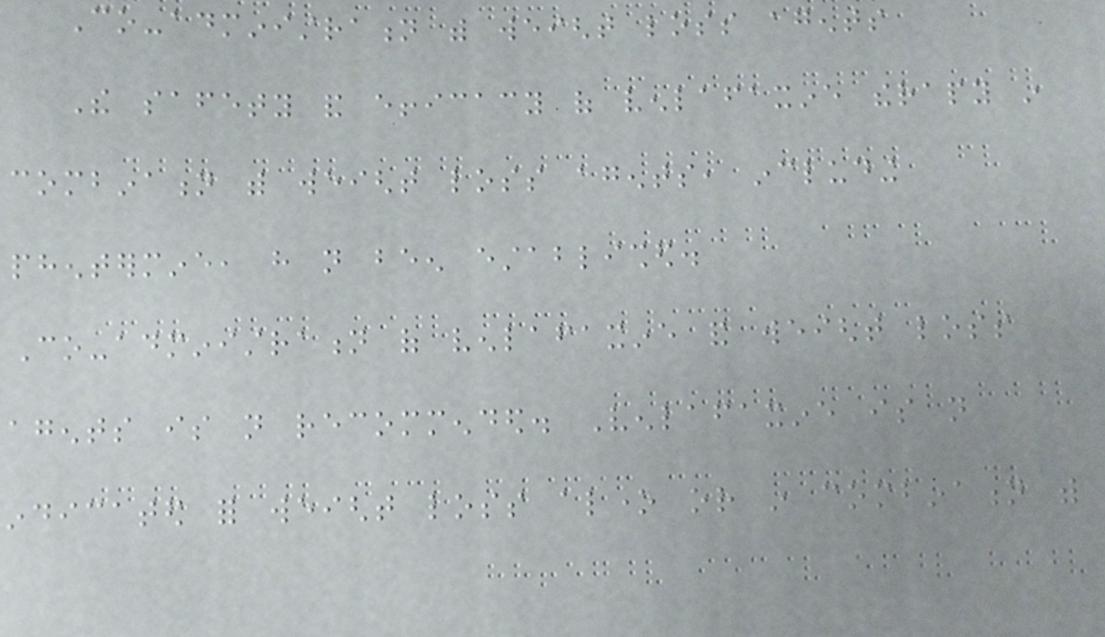Co-administration with weight loss agents
The safety and efficacy of venlafaxine therapy in
combination with weight loss agents, including
phentermine, have not been established.
Co-administration of venlafaxine and weight loss
agents is not recommended. Venlafaxine is not
indicated for weight loss alone or in combination with
